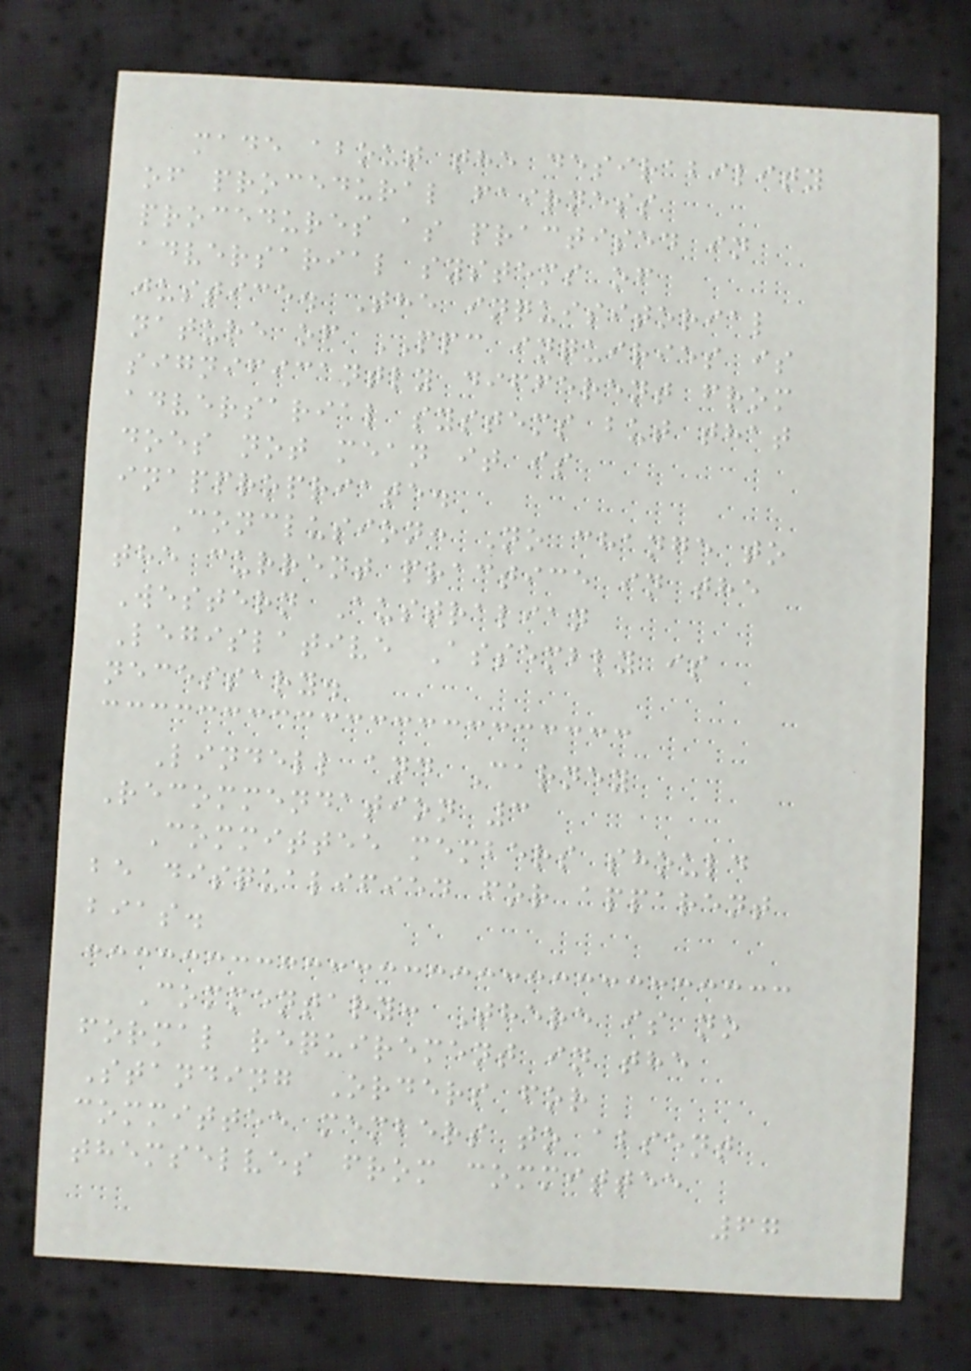made about the desirability
of procedural fairness
procedures as practised in
adversarial systems of
justice. The inquisitorial
nature of PPC inquiries is
significantly different from
adversarial systems but that
does not mean it is
inappropriate.
Conclusion: No change to
the current practice in the
Western Australian
Legislative Assembly is
necessary.
Lindell and Carney
Recommendation 3
Committee members should
be disqualified for apparent
bias.
Commentary: There is no
formal requirement in the
Standing Orders for
committee members to absent
themselves from committee
67
